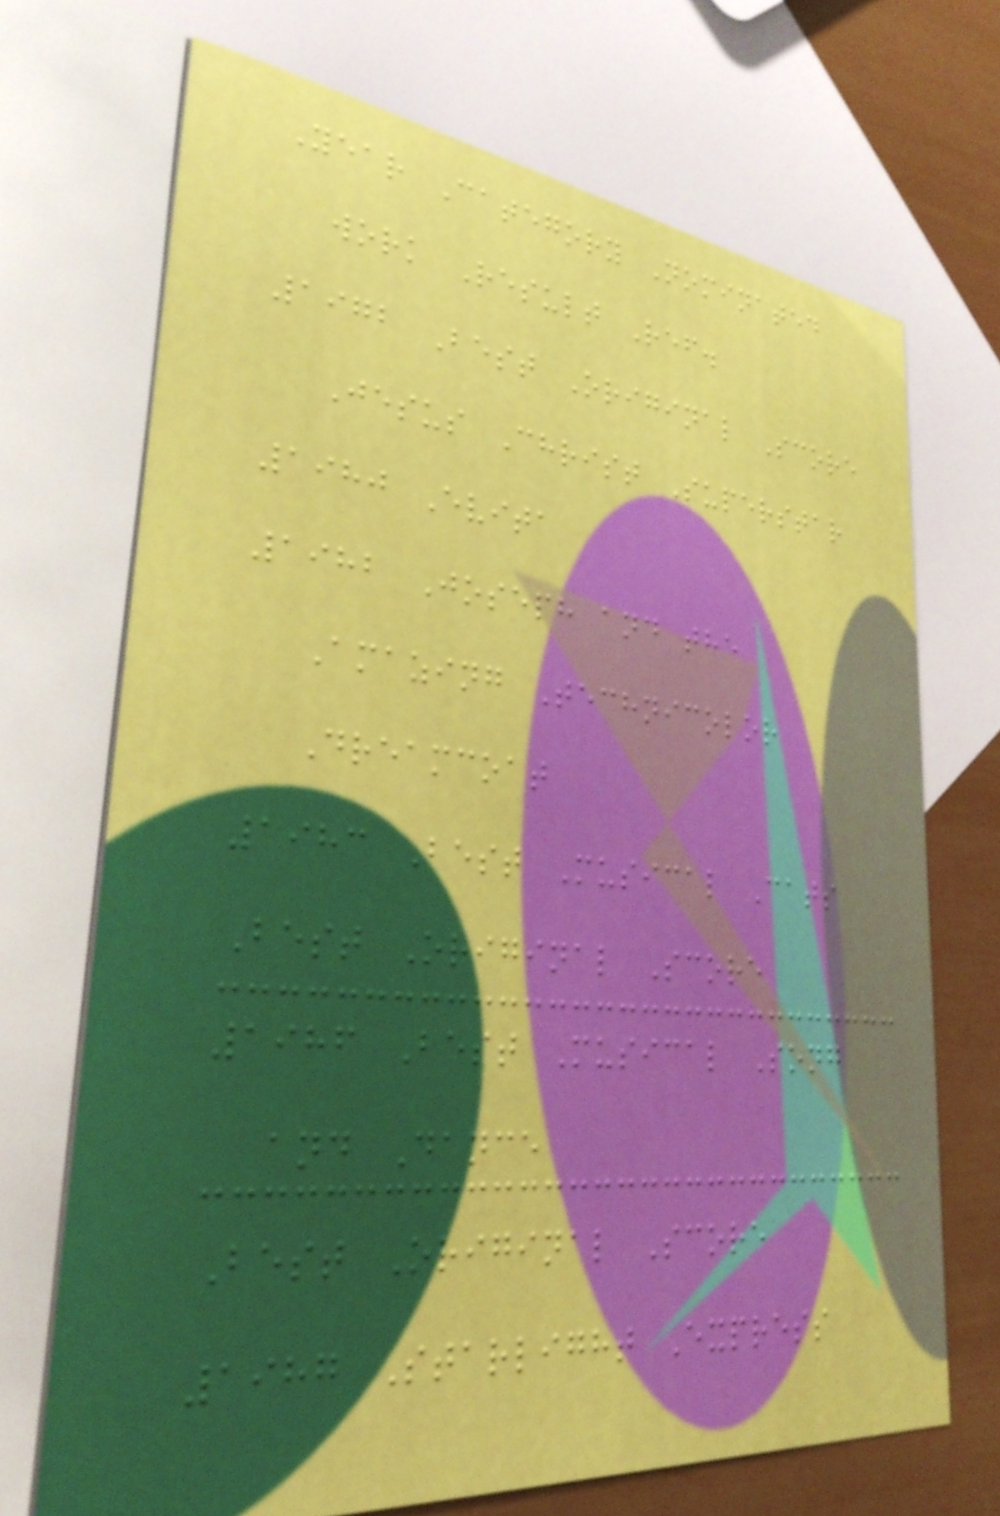Year Category Nominated
work Result Ref.
1972 Best Original Score
Jesus Christ Superstar
1980 Evita
1982 Joseph and the
Amazing Technicolor
Dreamcoat
1983 Best Musical Cats
Best Original Score
1986 Best Musical Song
and Dance
Best Original Score
1987 Starlight Express
